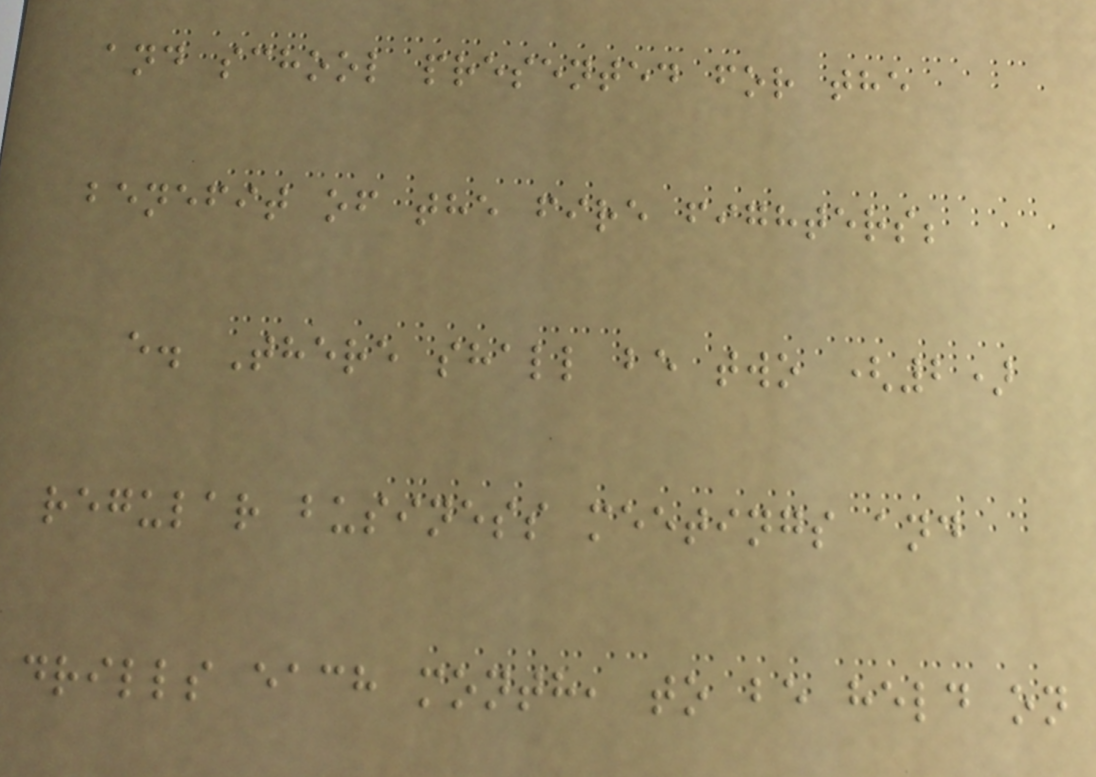and school presented for the
benefit of the fire fighters;
e. There shall be two (2)
regular business meetings and
drills each month, to be held on
